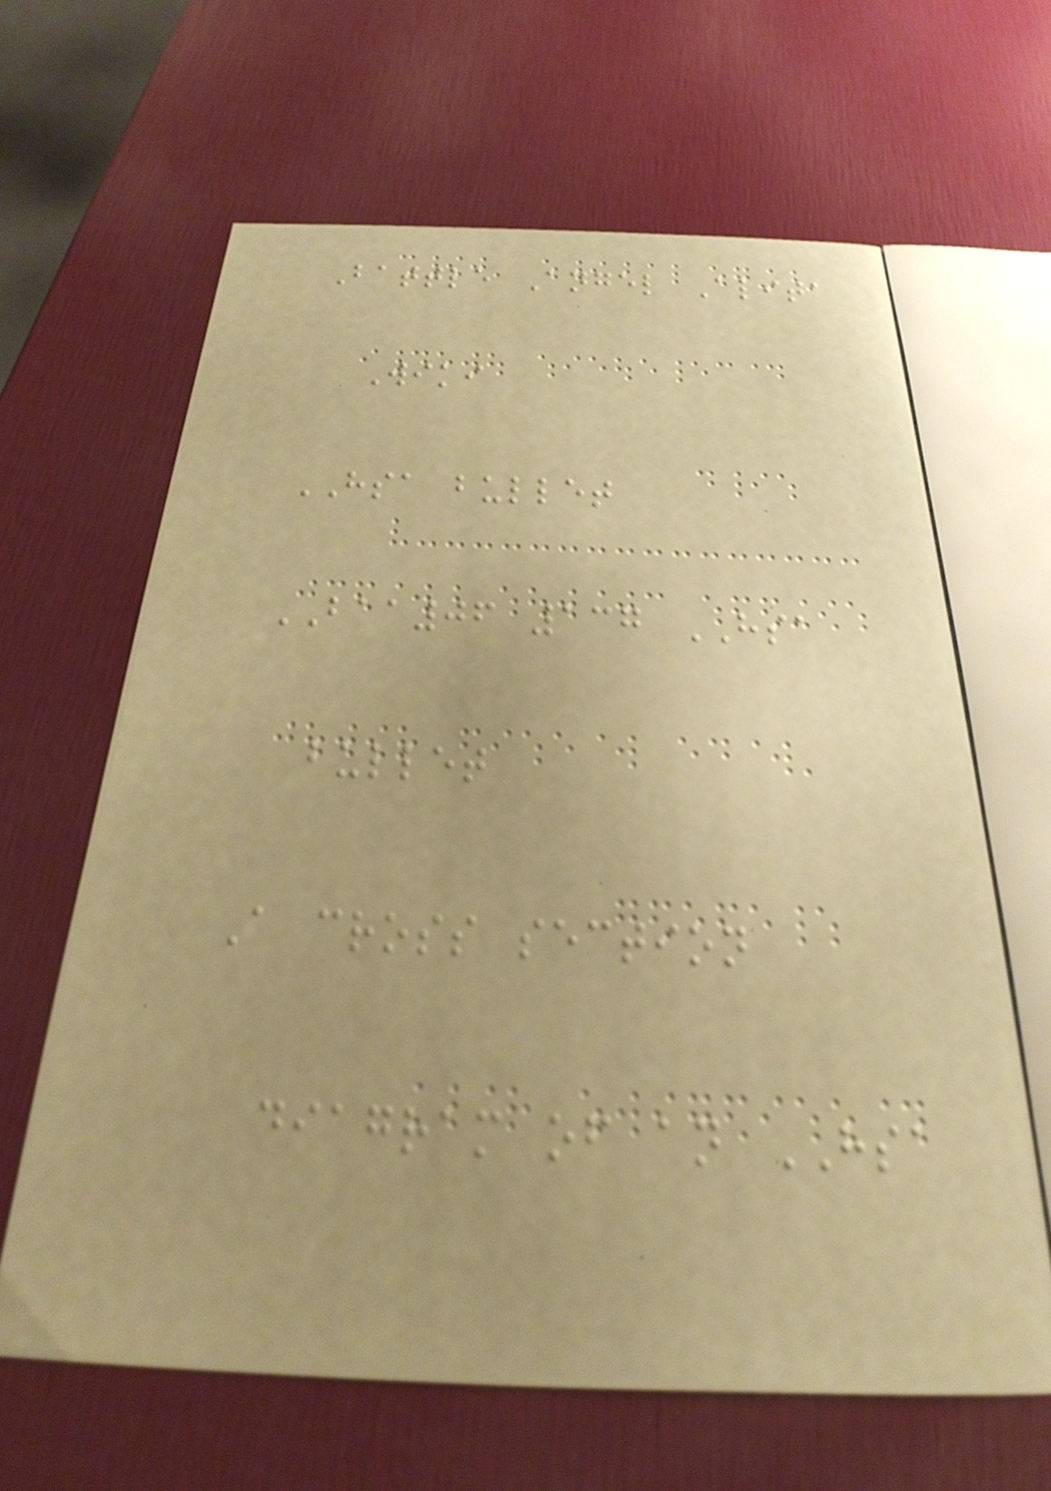Battle Angel Alita
Wiki
HSA bullet
BAA06 137 HSA
bullet
A cross section
diagram of an HSA
